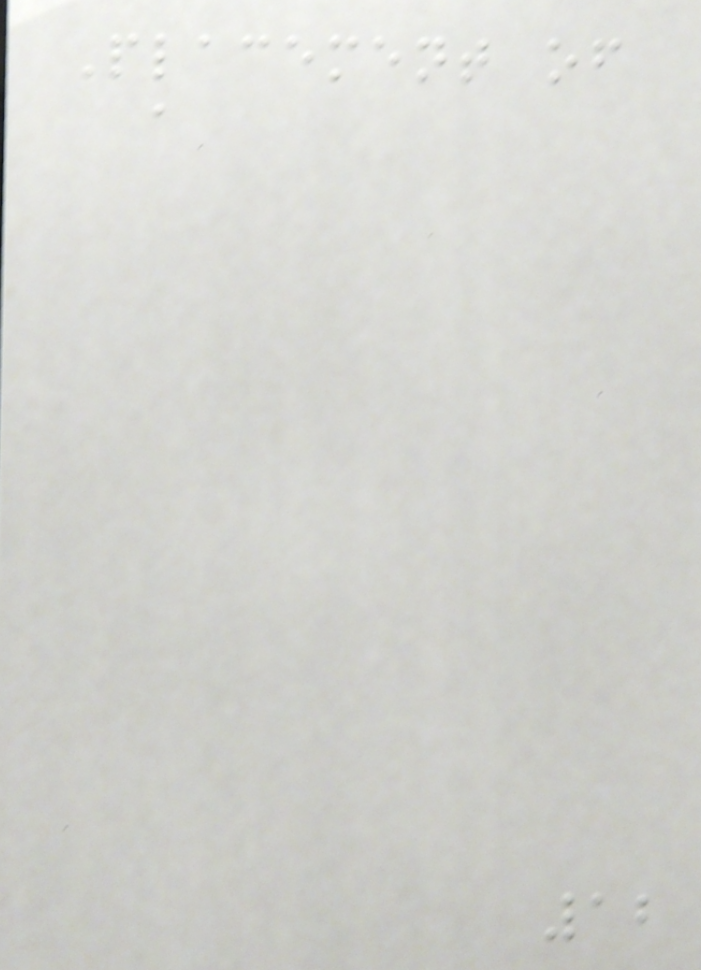Placement of
a
12
